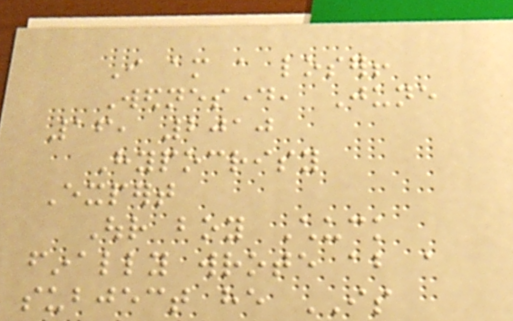I am a loser!
Wednesday, June
16, 2010
Hypocrisy
Expert
Our boy Chuck
finally wrote about a
subject he IS
